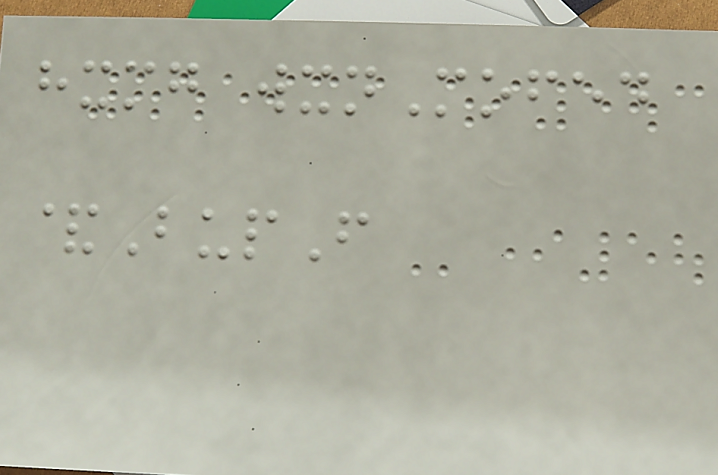hxmg wxnMofed
&BupF
